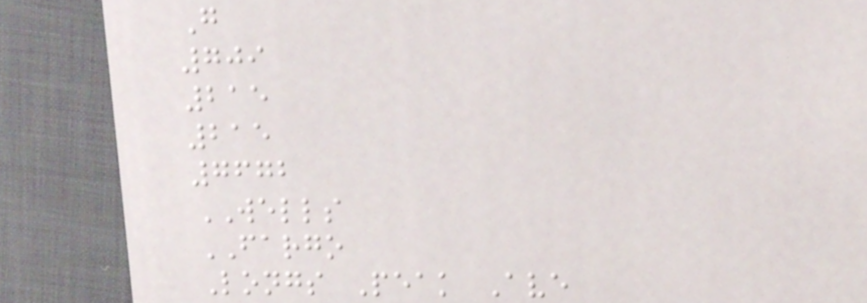G
709
215
215
7672
WELLS
FARGO
Longs Peak Ave
